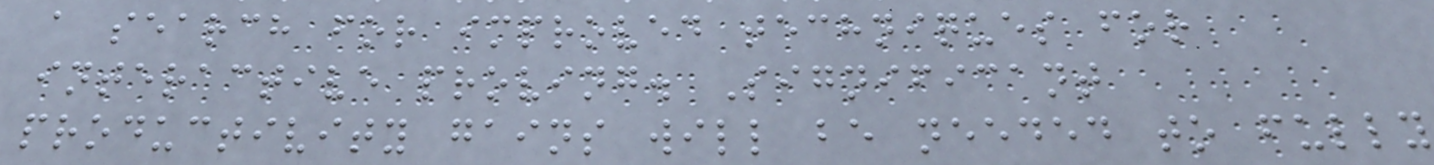a search for improved techniques for
interactive proving. Significant
productivity gains will be needed to fully
